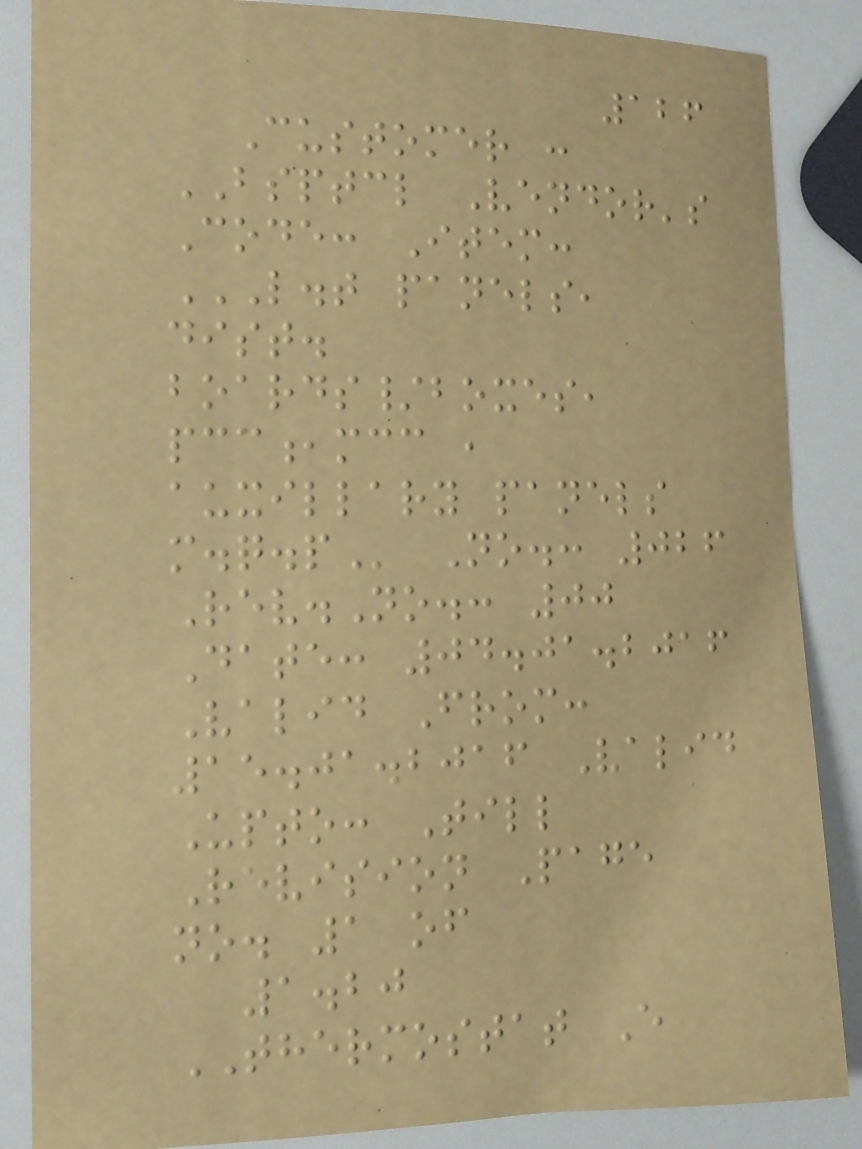126
Customer :
BSPTCL Vendor's
Code: Item:
L.T PANELS,
DIST.
BOARDS/BOXES,
PCC,MCC ,
AUXILLARY PANELS
M.Q.P No.: 026
Rev.No.: 00
Date: 04.01.2016
Valid From:
15.01.2016 Valid
Upto: Till
Revision Page
no. 1 of
1.20
THERMOSTAT E
